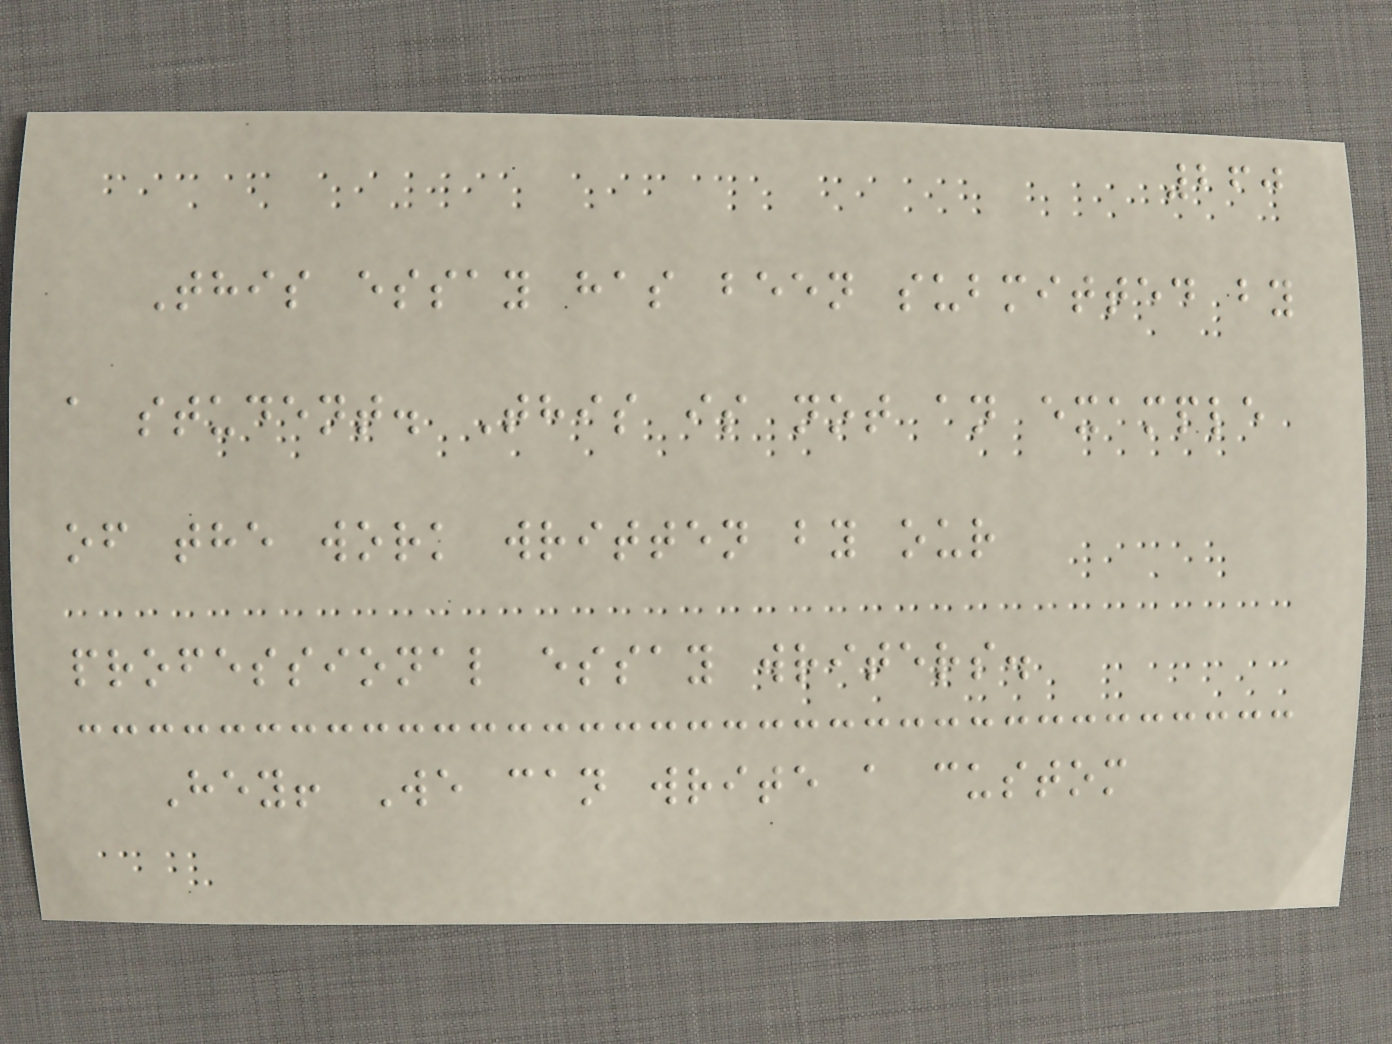260
This essay has been submitted by
a student. This is not an example
of the work written by our
professional essay writers.
Hey! We can write a custom
